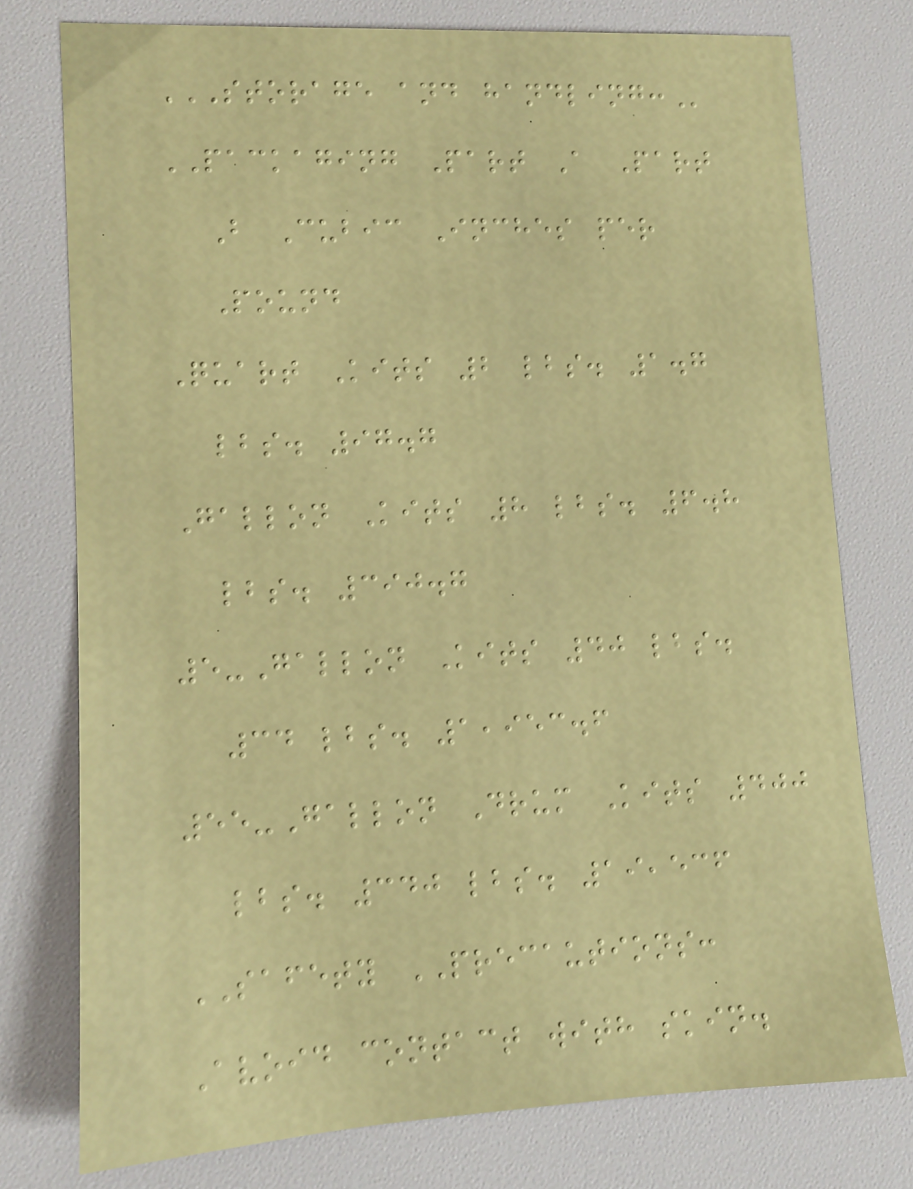STORAGE AND HANDLING:
PACKAGING Part A Part
B Cubic Inches per
Pound
Quart Kits 2 lbs. 1.7
lbs. 97.7
Gallon Kits 8 lbs. 6.8
lbs. 390.7
5-Gallon Kits 40 lbs.
34 lbs. 1,953.6
55-Gallon Drum Kits 400
lbs. 340 lbs. 19,536
SAFETY PRECAUTIONS:
Avoid contact with skin.
